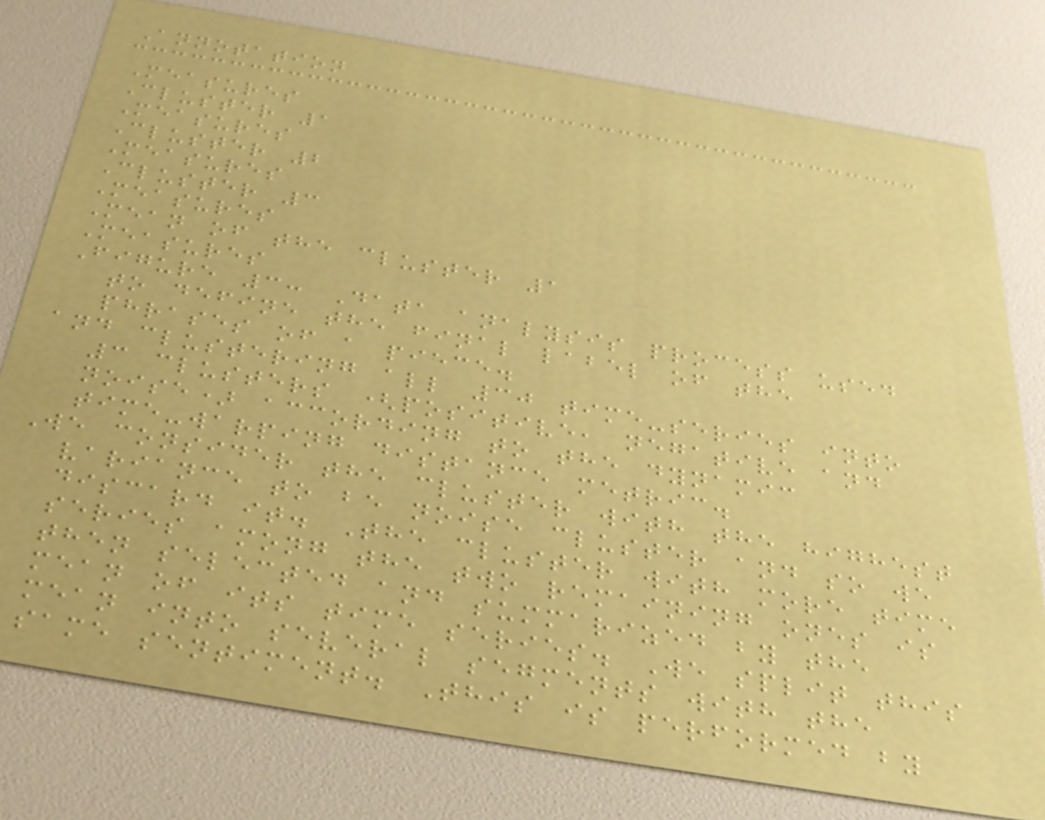Annotation
Measures
Cluster 1
Measures
Cluster 2
Measures
Cluster 3
Measures
Mean of the cluster 1
Measures
Figure 3: Data analysis process used
to define the final label of the
phrases of a piece.
and clustering all 30 time-series into
3 clusters (positive, negative and
noise) according to the dynamic
time-warping distance metric.
We consider the cluster with the highest
variance to be noise cluster and so we
discard it. The cluster with more time
series among the two remaining ones is
then selected and summarized by the
mean of its time series. We split this
mean into several segments with the
same sentiment. This is performed by
